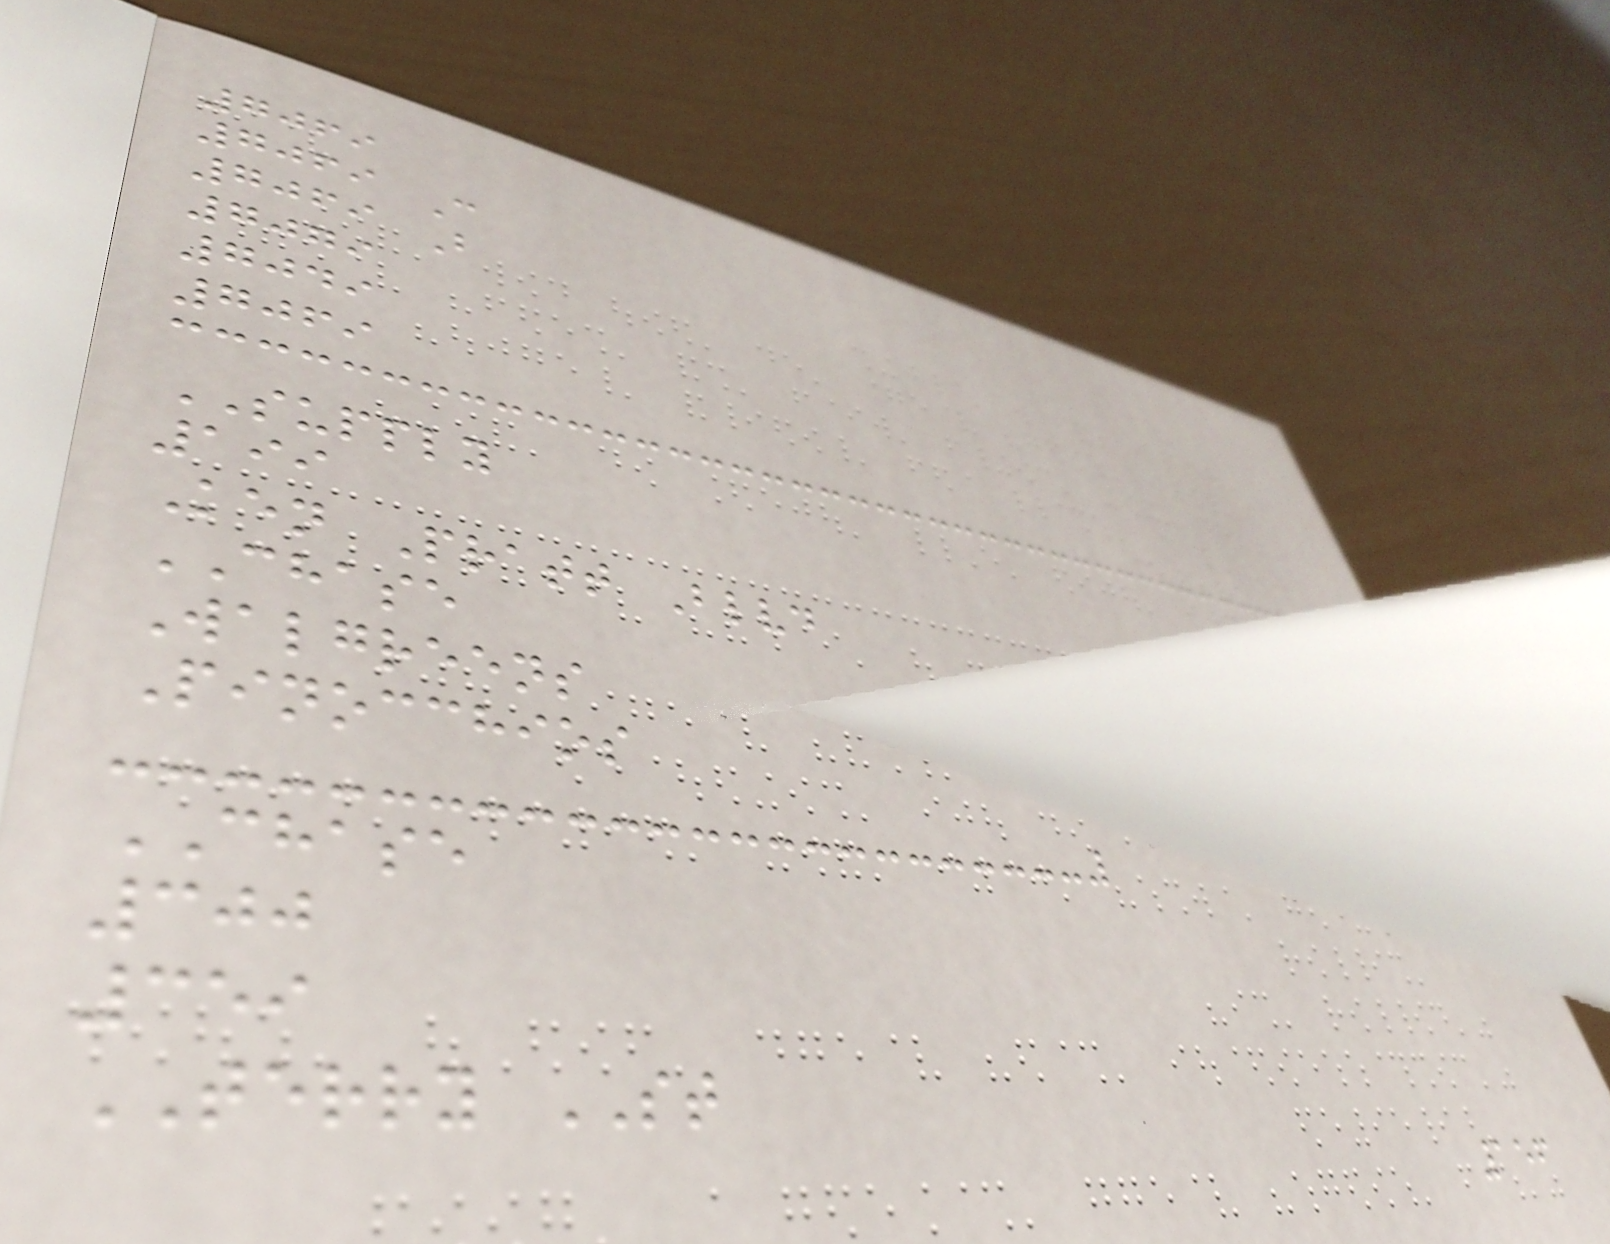7069
7069 C
7069 B
7079
7049
7069
SUPPLY
199
Ken Pratt Blvd
CHASE
Walgreens
Pinocchios
CHASE
300
359
TERRY ST
156
